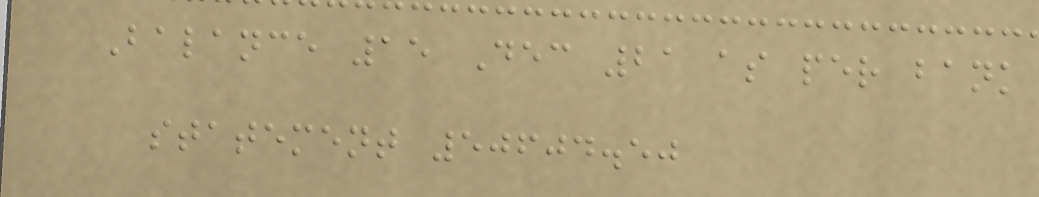Balance 15 Dec 21 as per bank
statement 50604.50
